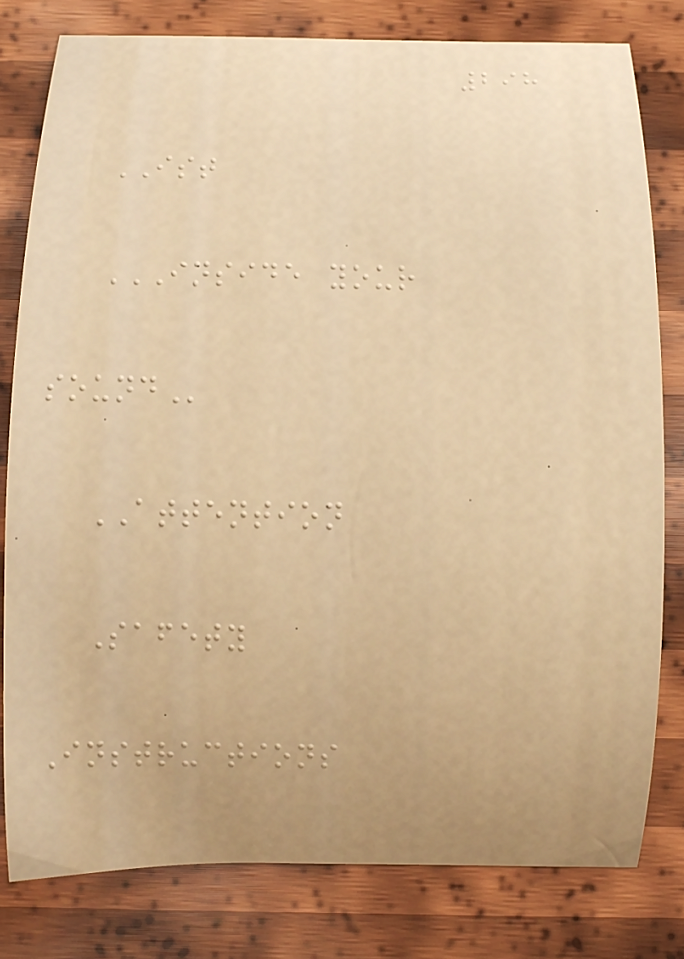298
IST
INSIDE YOUR
SOUND
ATTENTION
Safety
Instructions
